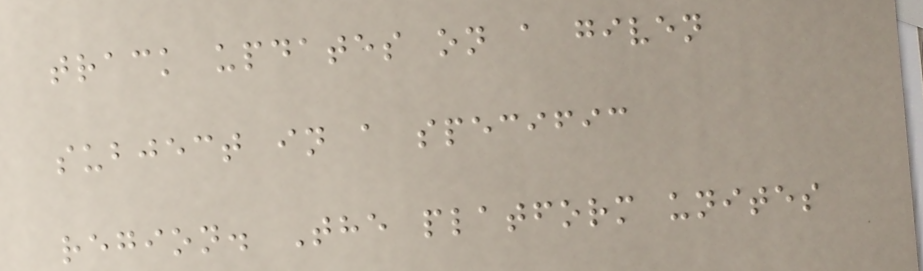track updates on a given
subject in a specific
region. The platform unites
